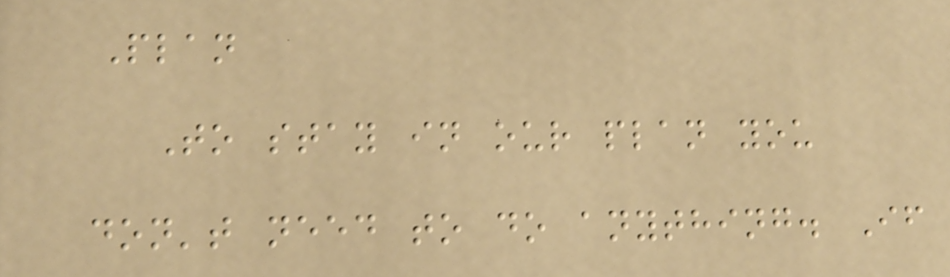Plan
To stay in our plan you
don't need to do anything. If
